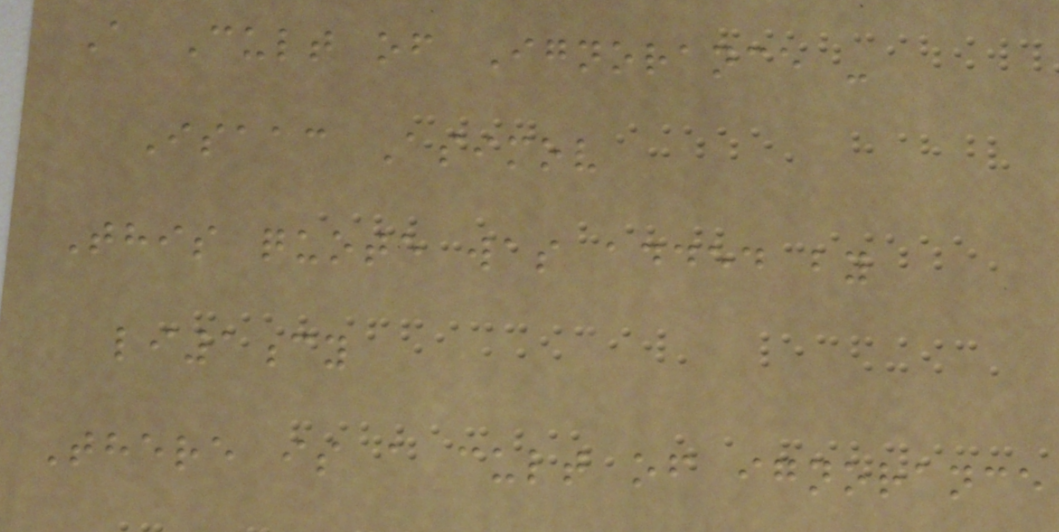A Cult of Ignorance -
Isaac Asimov
This quote was added by
li1cy
There is a cult of ignorance
